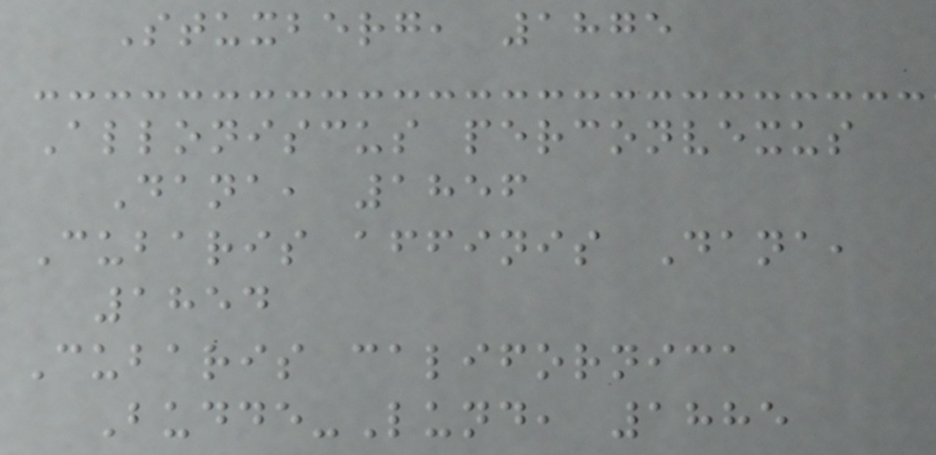Stuxberg, 1875
Alloniscus perconvexus
Dana, 1856
Cubaris affinis Dana,
1854
Cubaris californica
Budde-Lund, 1885
